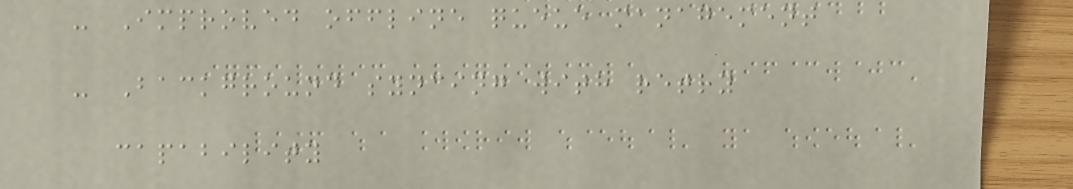- Improved offline queue management
- Background syncing with retry
capability
